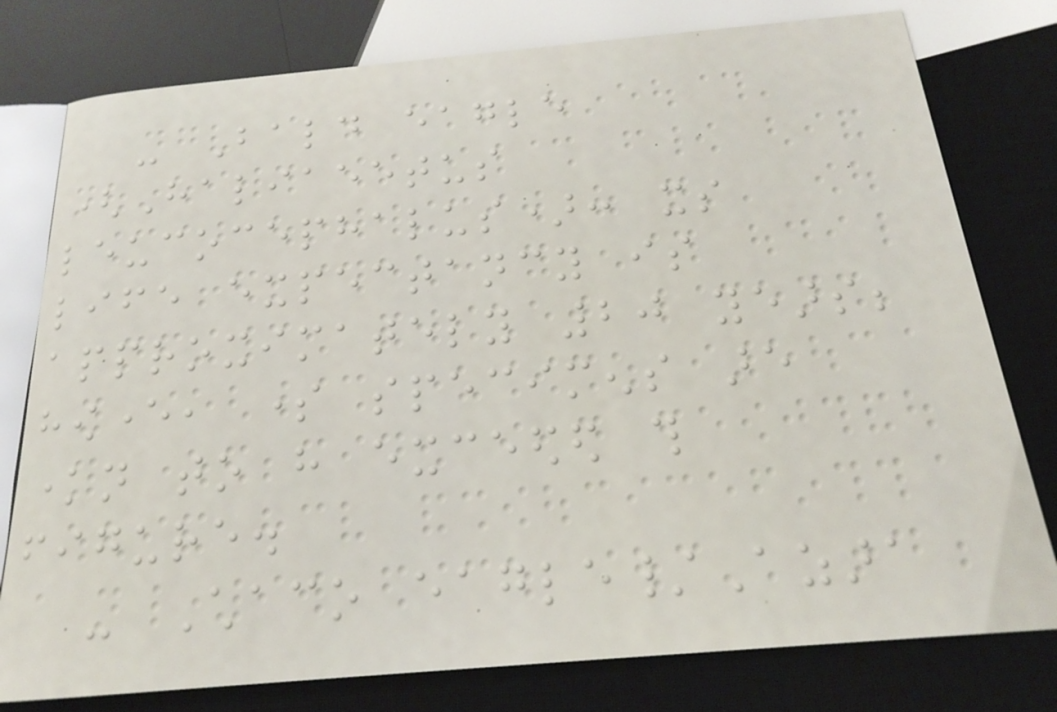- Bald eagle
(Haliaeetus
leucocephalus): its
life expectancy is
approximately 20 years;
however, some specimens are
known to have exceeded this
figure.
- Chaco eagle/Azara
